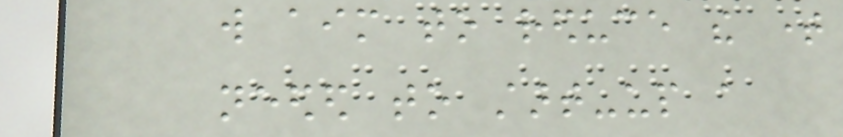will aim to reduce the time
needed to start-up a
